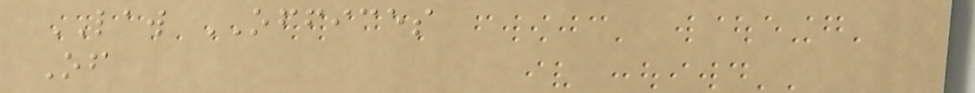LAW OFFICES
Of
